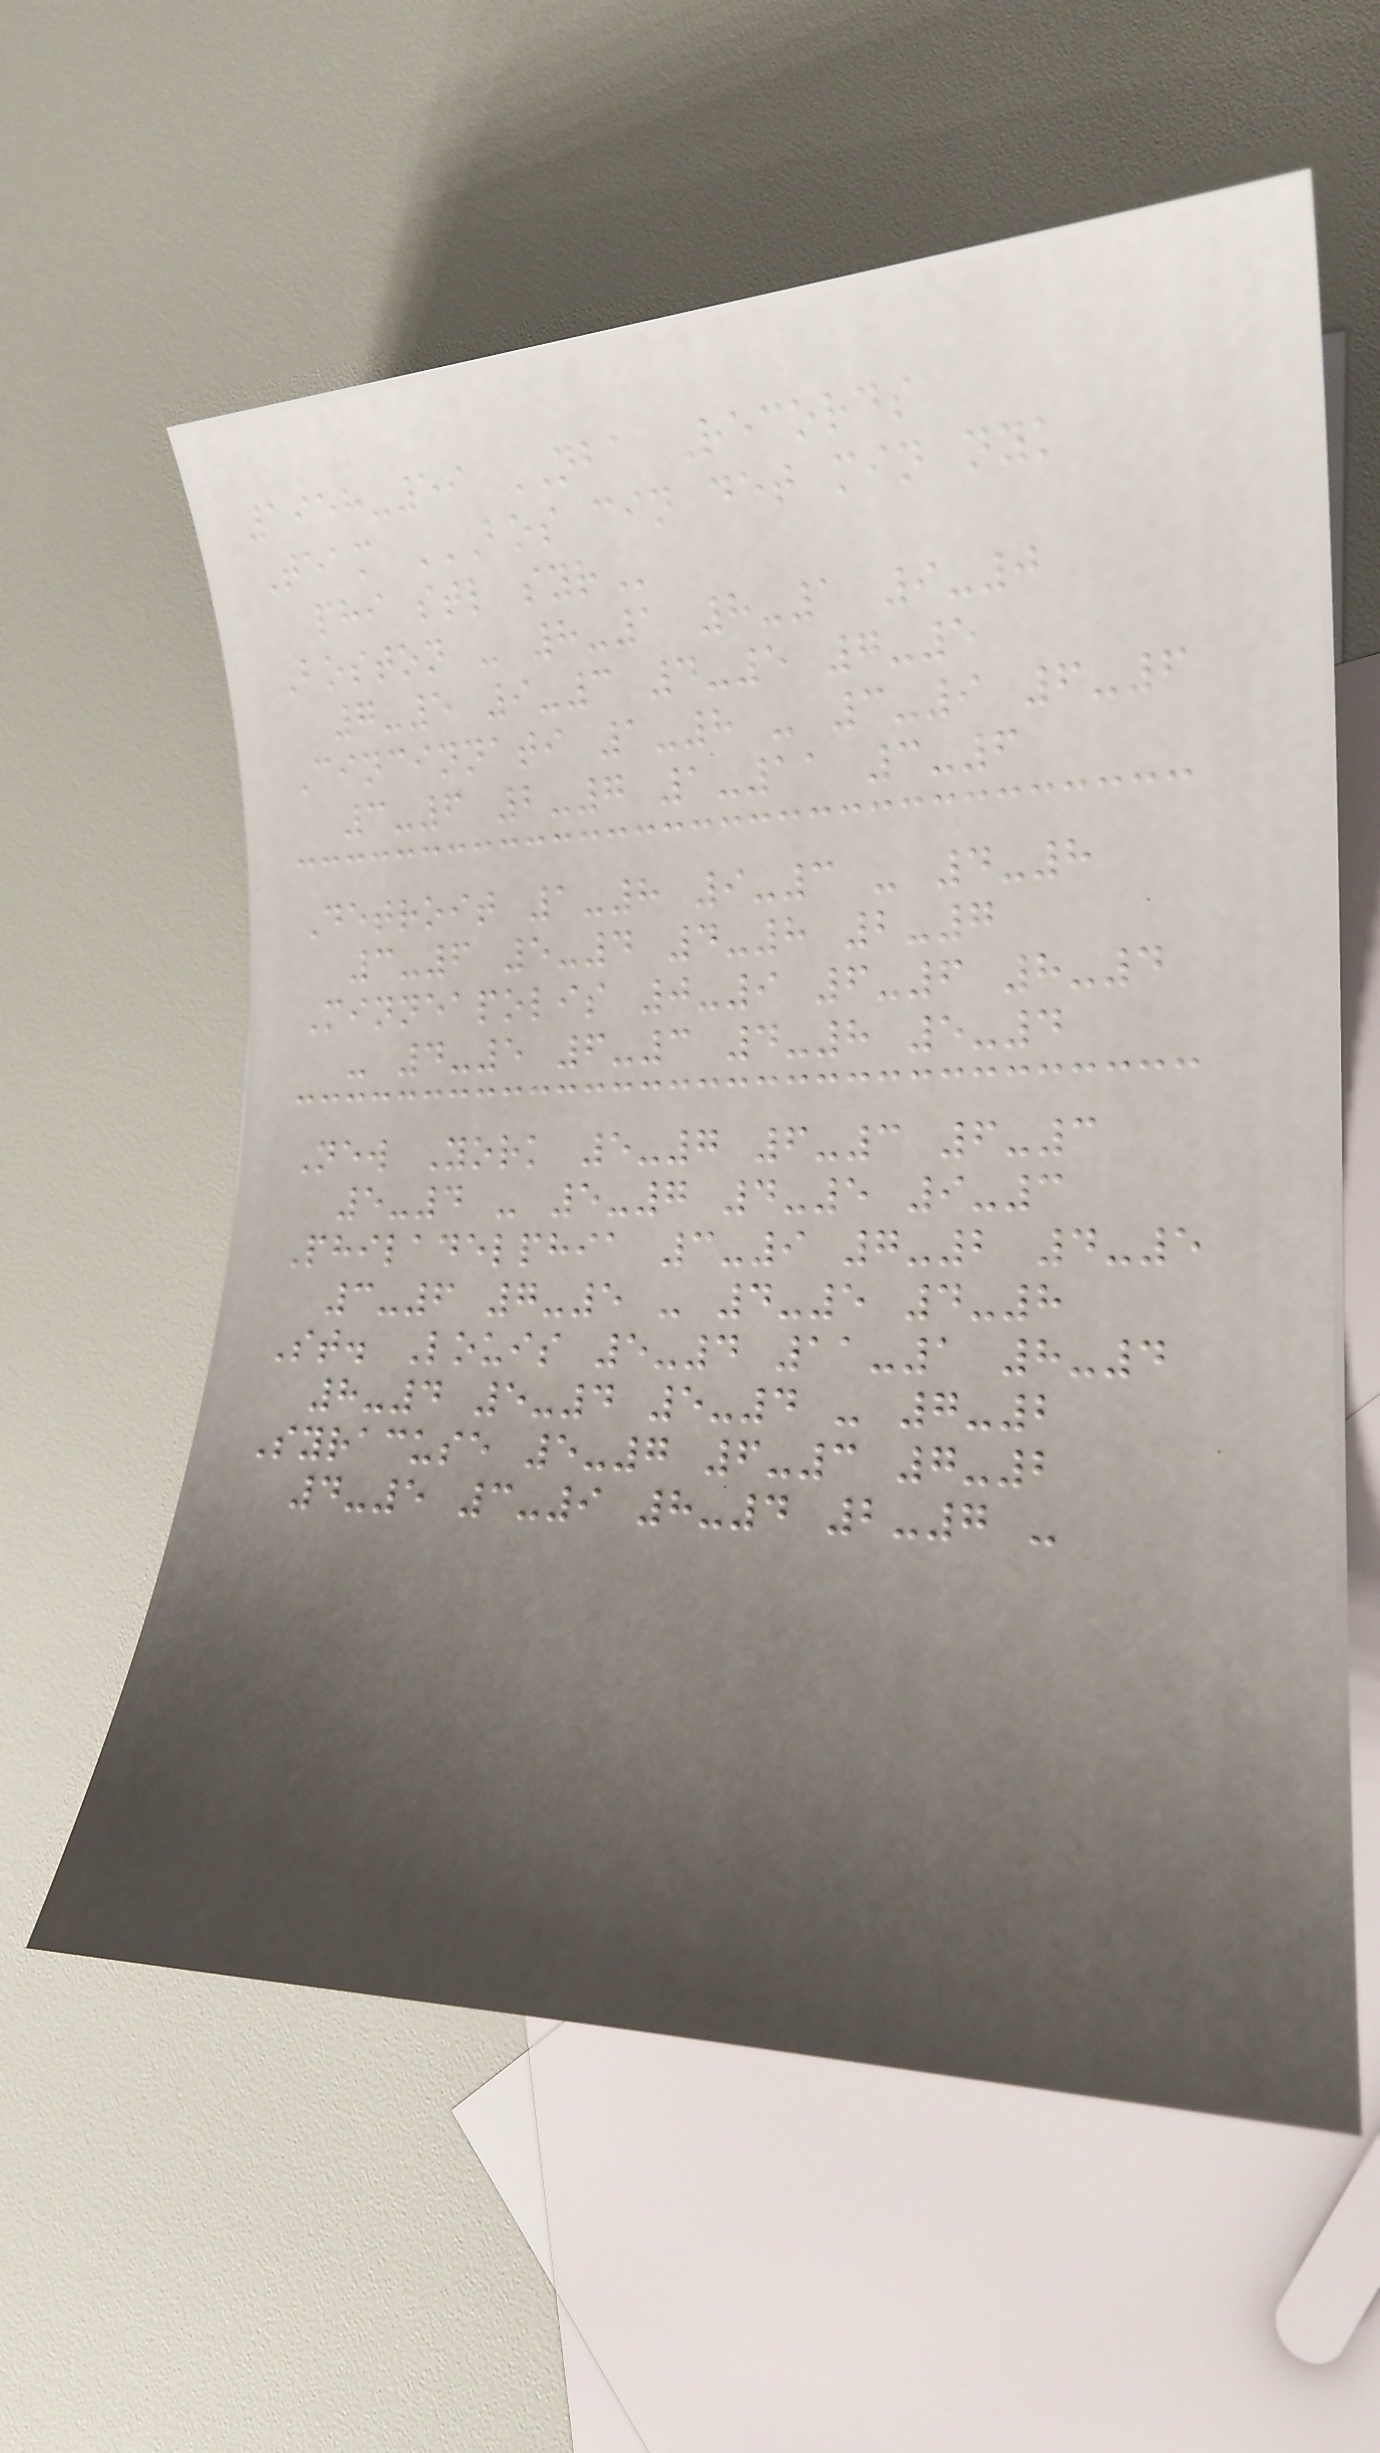1958-59 NBA Records
Team BOS CIN DET MIN NYK
PHI STL SYR
Boston - 8-1 8-1 9-0
7-5 9-3 4-5 7-5
Cincinnati 1-8 - 3-9 6-6
3-6 2-7 1-11 3-6
Detroit 1-8 9-3 - 4-8
3-6 5-4 4-8 2-7
Minneapolis 0-9 6-6 8-4
- 4-5 6-3 4-8 5-4
New York 5-7 6-3 6-3
5-4 - 5-7 4-5 9-3
Philadelphia 3-9 7-2 4-5
3-6 7-5 - 4-5 4-8
St. Louis 5-4 11-1 8-4
8-4 5-4 5-4 - 7-2
Syracuse 5-7 6-3 7-2
4-5 3-9 8-4 2-7 -
